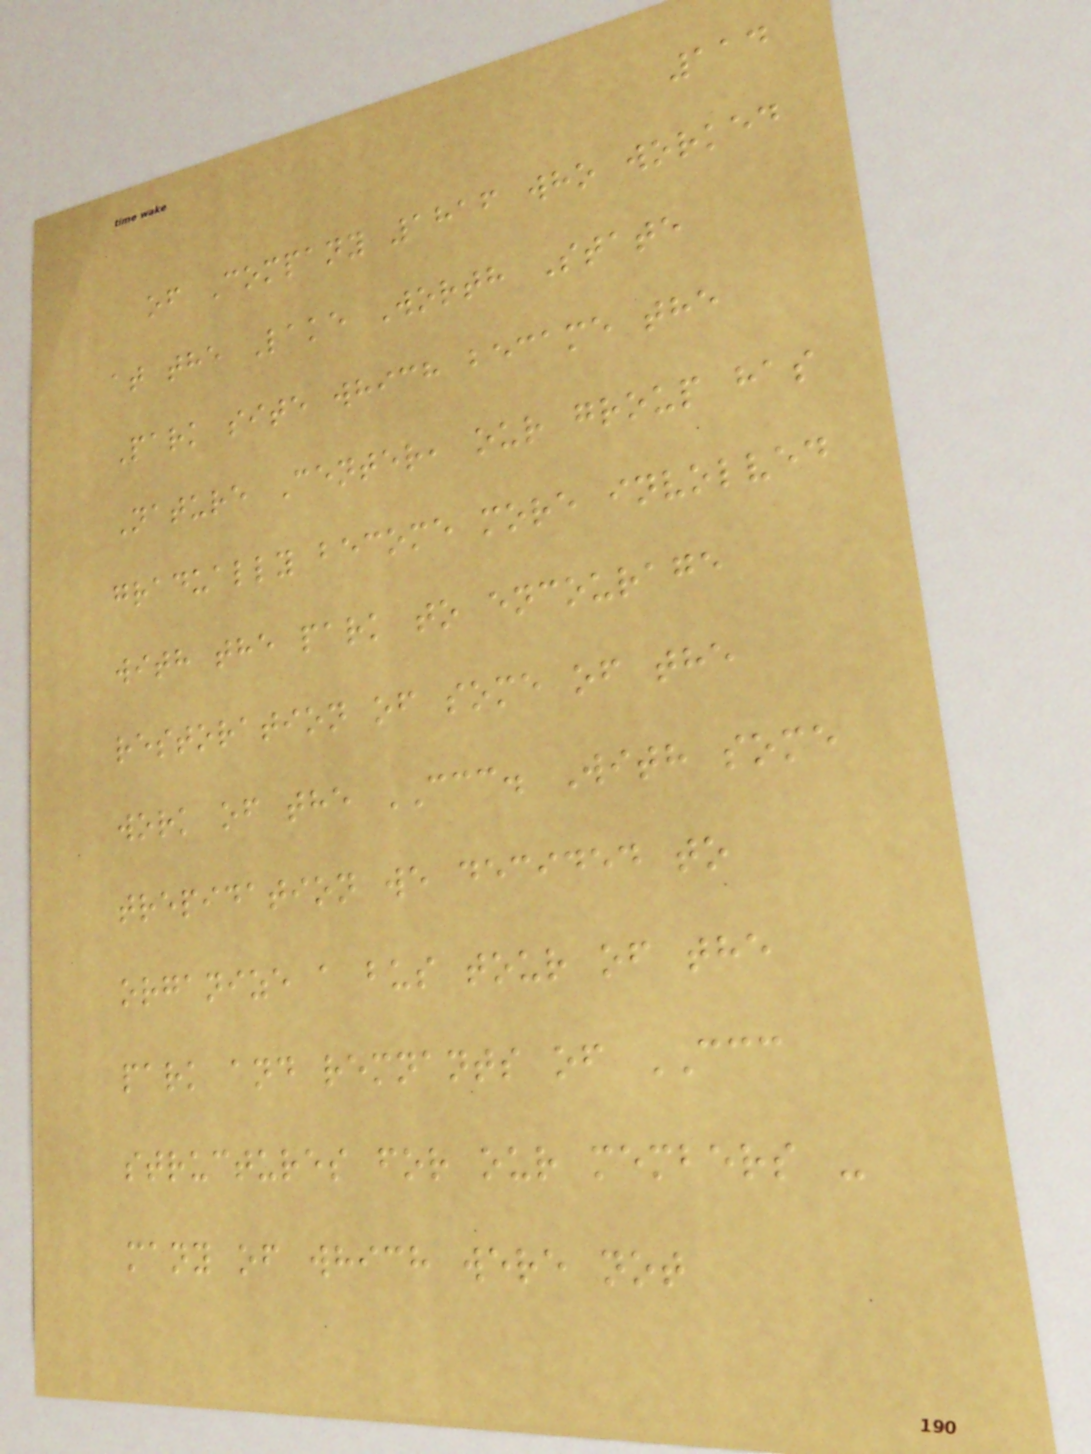114
of Company 1816 who worked
at the Lake Worth State
Park site which became the
Nature Center, our group has
gradually become more involved
with the park to encourage
restoration of some of the
work of the CCC. With some
trepidation we decided to
organize a bus tour of the
park and remnants of CCC
structures for our members -
many of which were not
